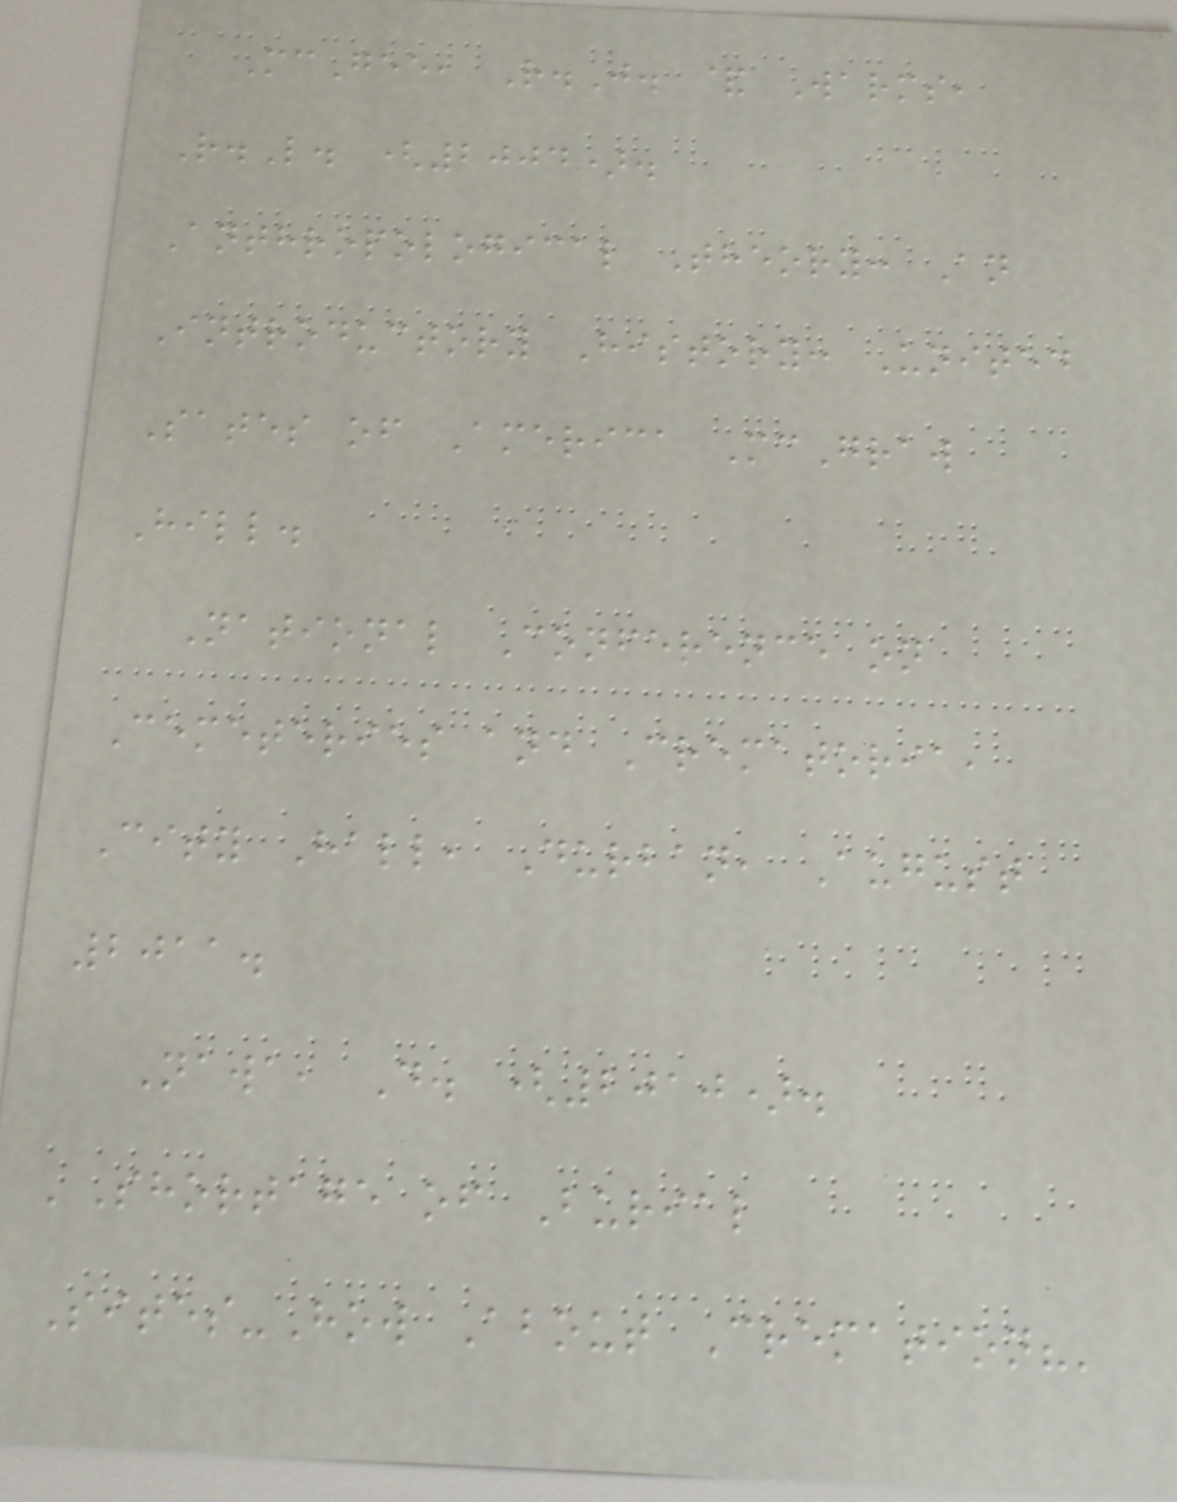McGee, R.J. & Warms,
R.L. (2004).
Anthropological Theory: An
Introductory History: United
Sates of America McGraw
Hill.
National Conference on
Cemeteries and Crematoria,
City Hall, Durban, August
2011.
Nawa, D. (2010).
'Shortage of Burial
Sites-How About Cremation?'
